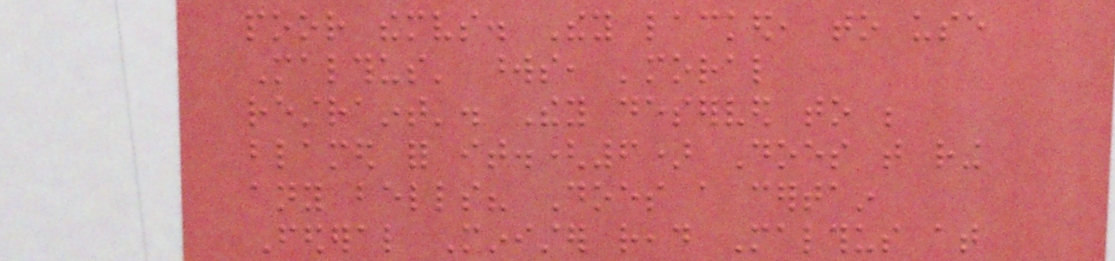poor themselves. They lacked, to use
Malthus' words, 'moral
restraint'. They deserved to be
blamed for it.(6) Does that ring
any bells? Does a certain
Federal Minister read Malthus at
